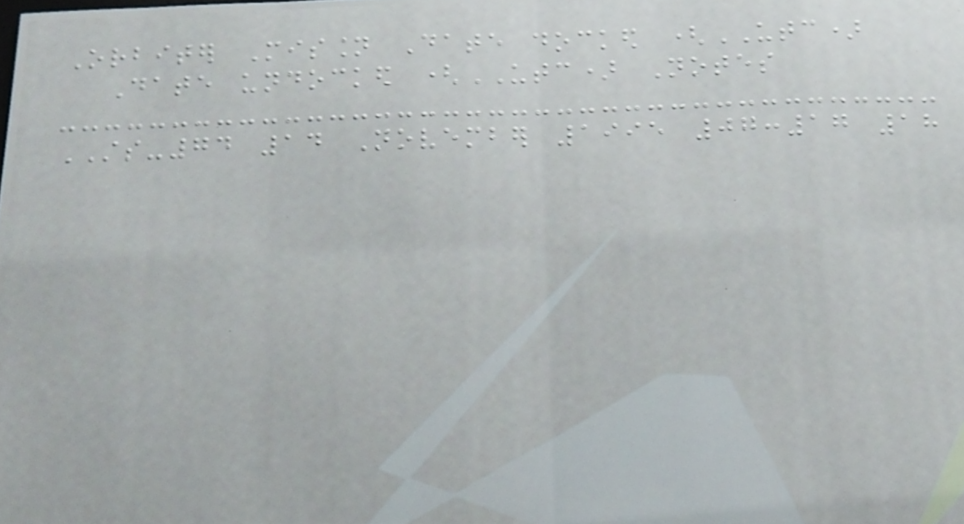Orbiter Mission Date docked (UTC)
Date undocked (UTC) Notes
STS-74 14 November 1995 07:17 18
